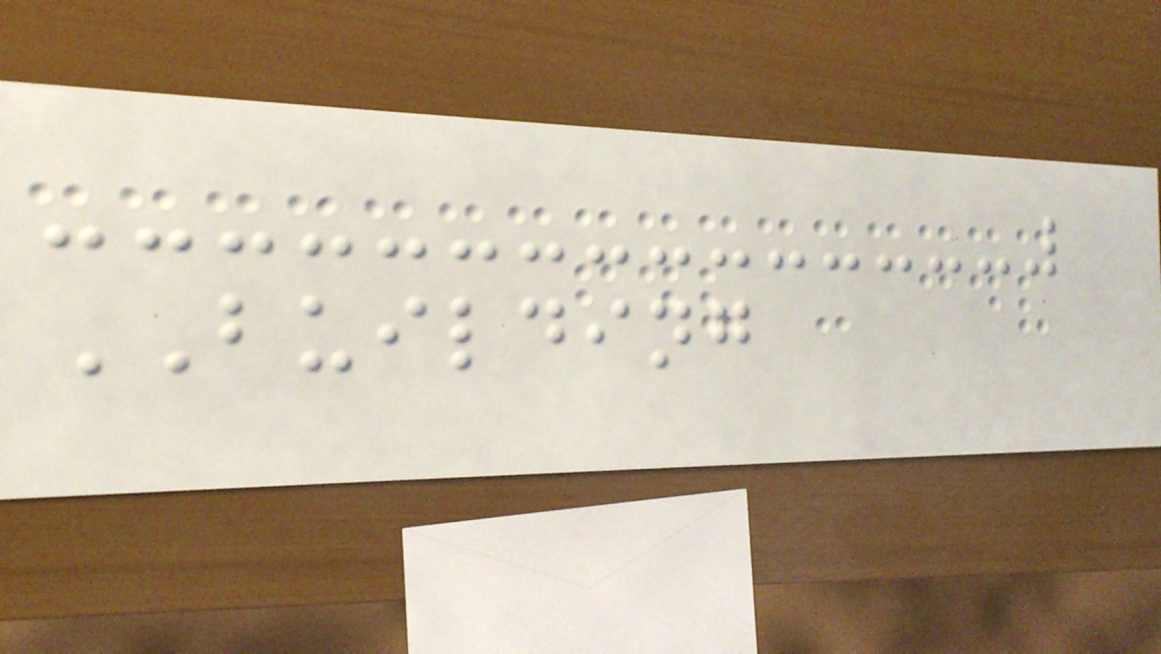BUILDING
